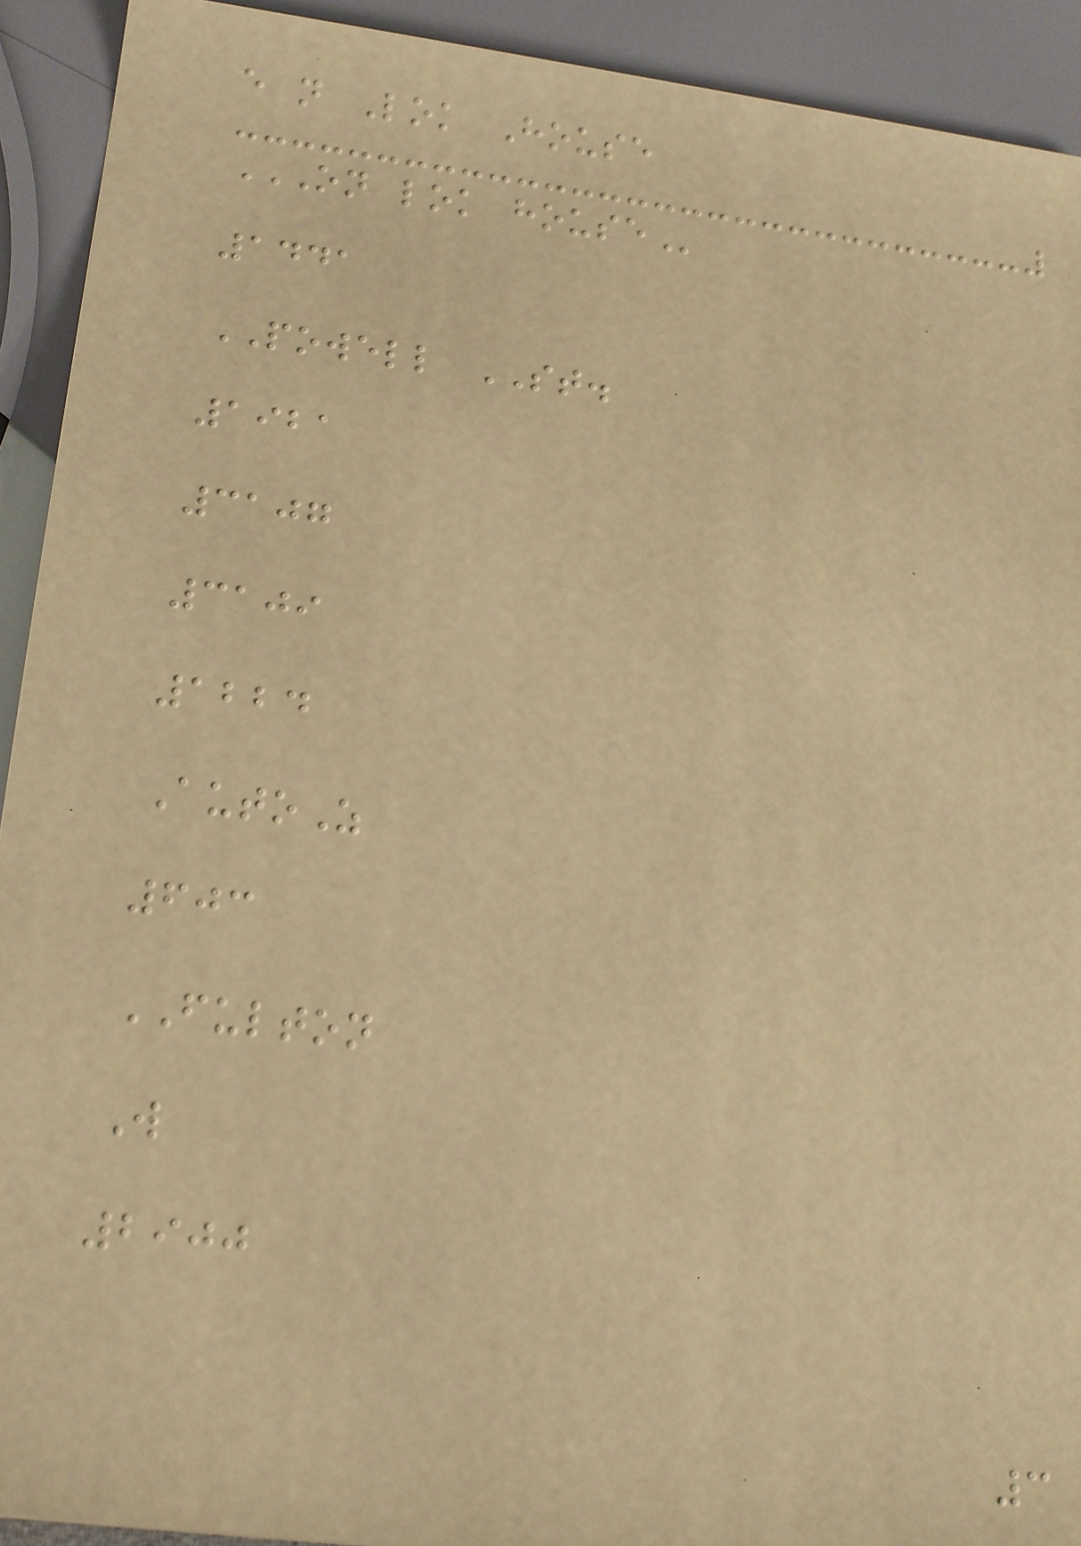e n Lok House
ON LOK HOUSE
1441
POWELL ST.
1921
3107
3109
1224
AutoZ
603
FULTON
W
2900
3
